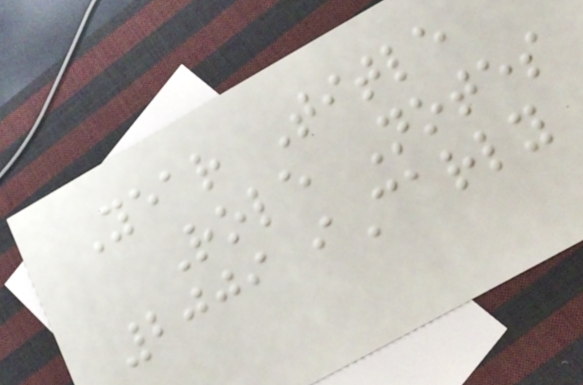Year Title
Role Notes
2009 iCarly
